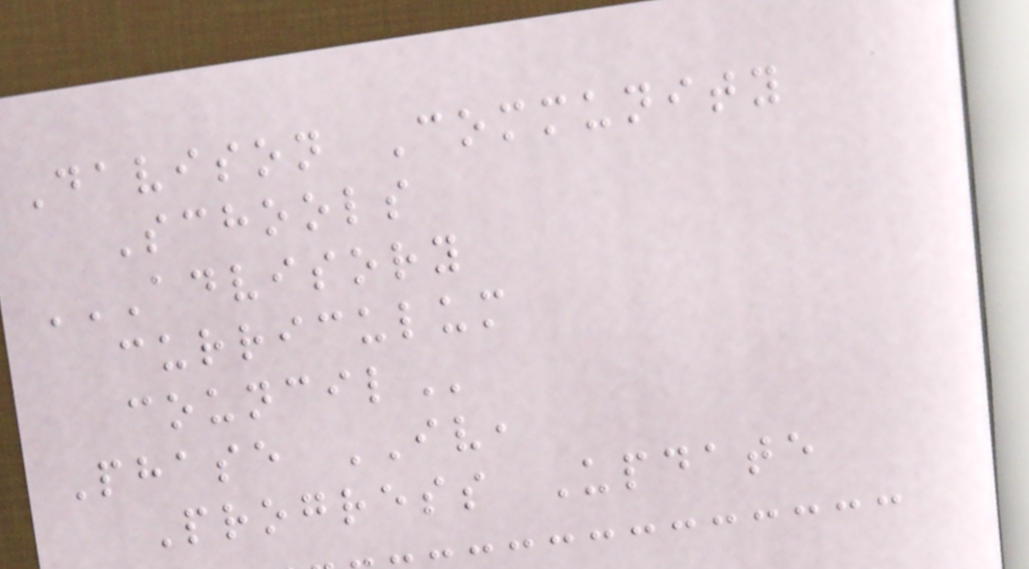Davison Community
Schools
ADVISORY
CURRICULUM
COUNCIL
Phase IV,
Progress Update
